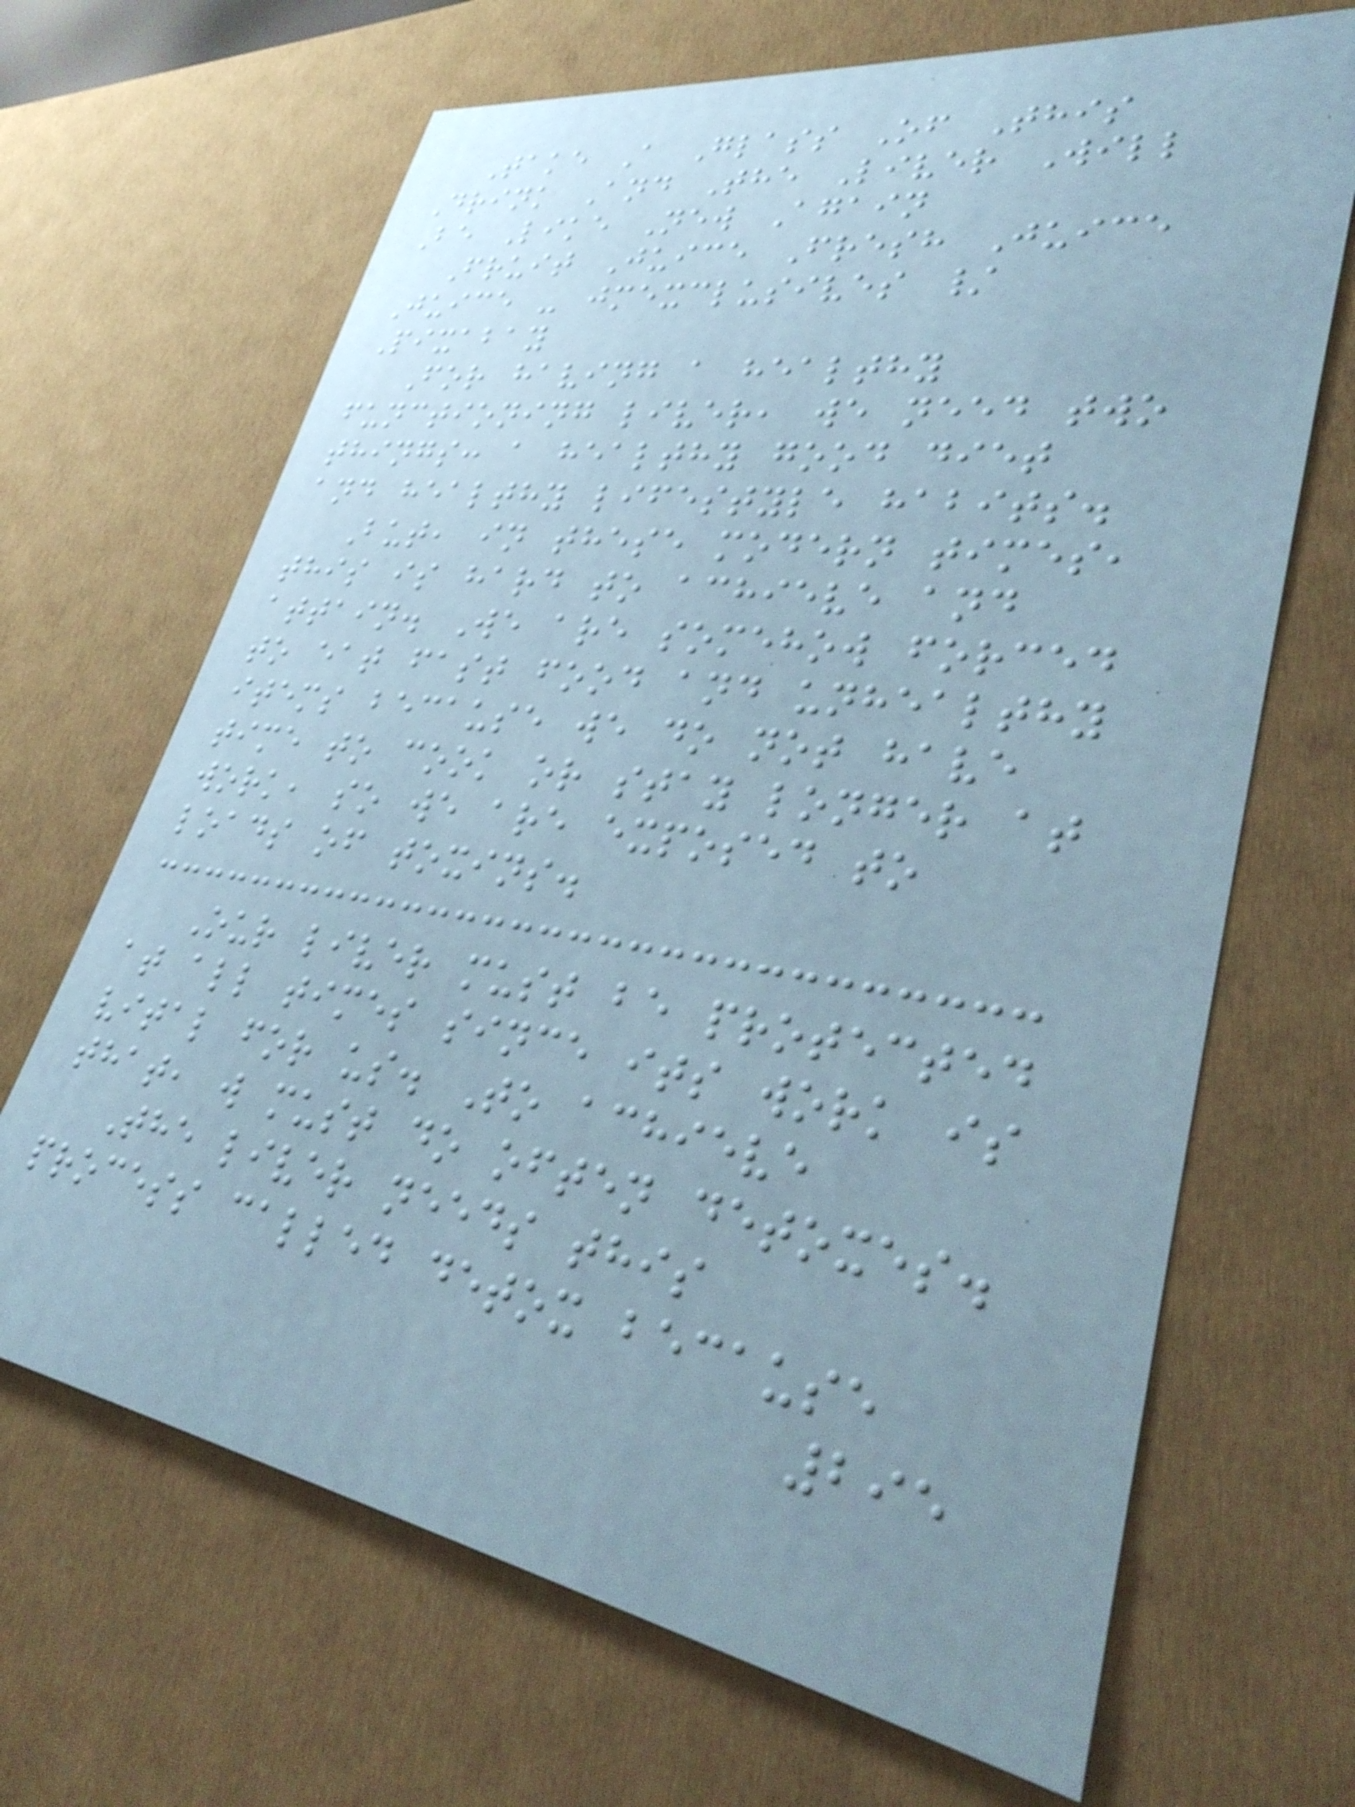Take A Glass Of This
Drink And The Liver Will
Be Like New Again
Fruit Juice Fresh Juice
Juice - jmexclusives /
Pixabay
For having a healthy
functioning liver, we need two
things: a healthy good diet
and healthy lifestyle habits.
But, in these modern times,
this is hard to achieve and
attain. We are somehow forced
to eat fast food and unhealthy
items because we do not have
time to cook or stay longer at
work, so we are exposed to
loads of toxins.
Our liver must be protected
at all times since its work is
vital for us. To achieve
that, w must do often detoxes.
The liver needs this
process called detox because
295
